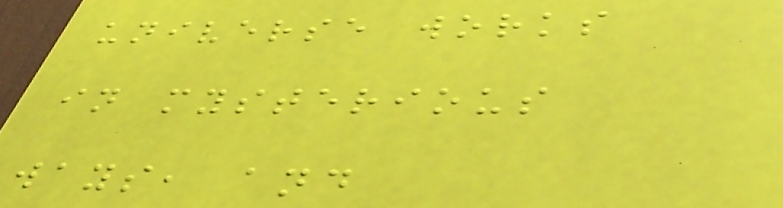universe works
in mysterious
ways, and
